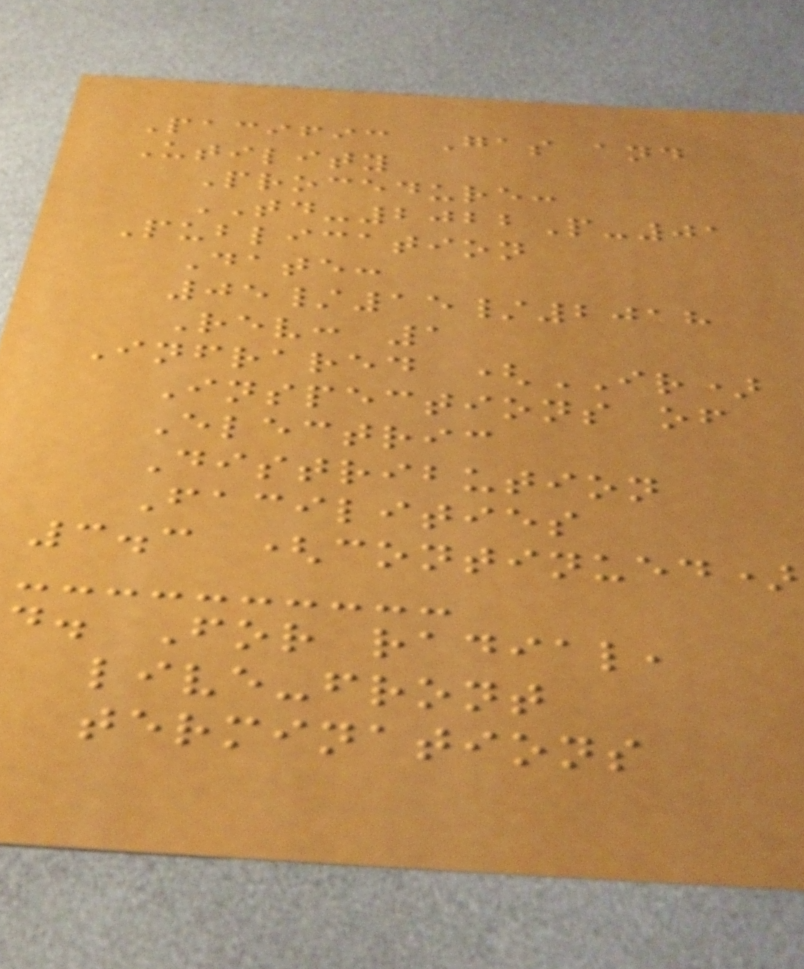Pacific Gas and
Utility
Procedure:
TD-2022P-01
Publication
Date:
05/15/2018
Rev: 1
Infrared (IR)
Inspections of
Electric
Distribution
Facilities
3.3 (continued)
d. For radial,
live-front
terminations
